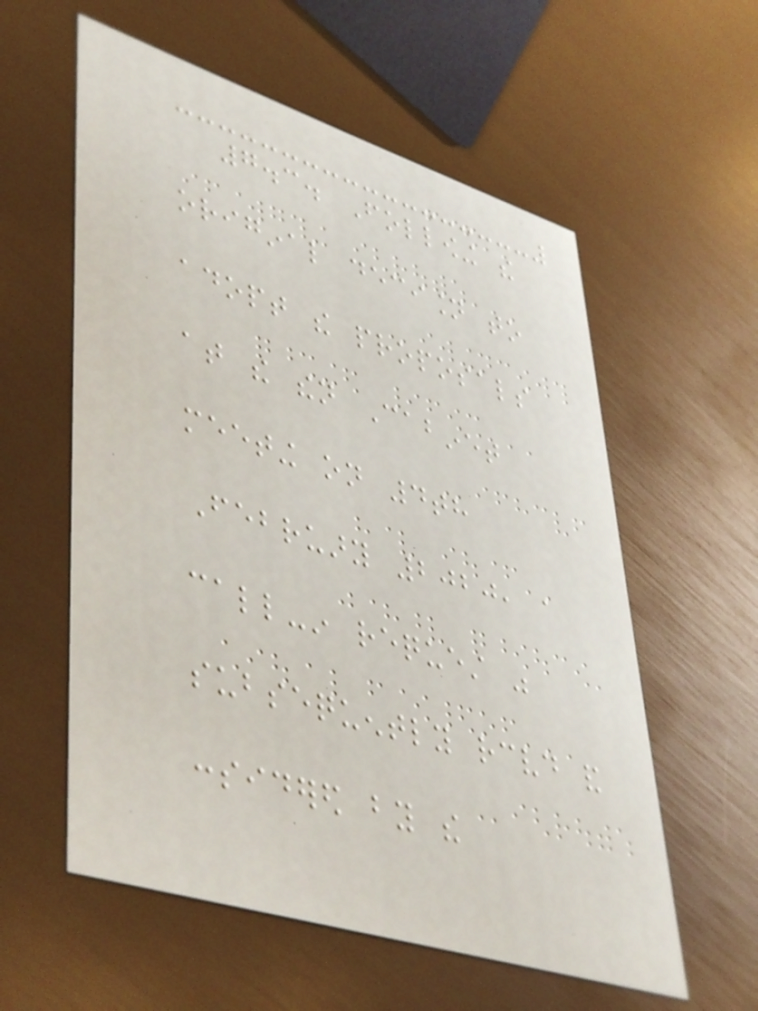7.3. Following the
original decision to
adopt the proposals
at the then Cabinet
meeting on 4th
February 2020, a
call-in request was
subsequently received and
considered by the
